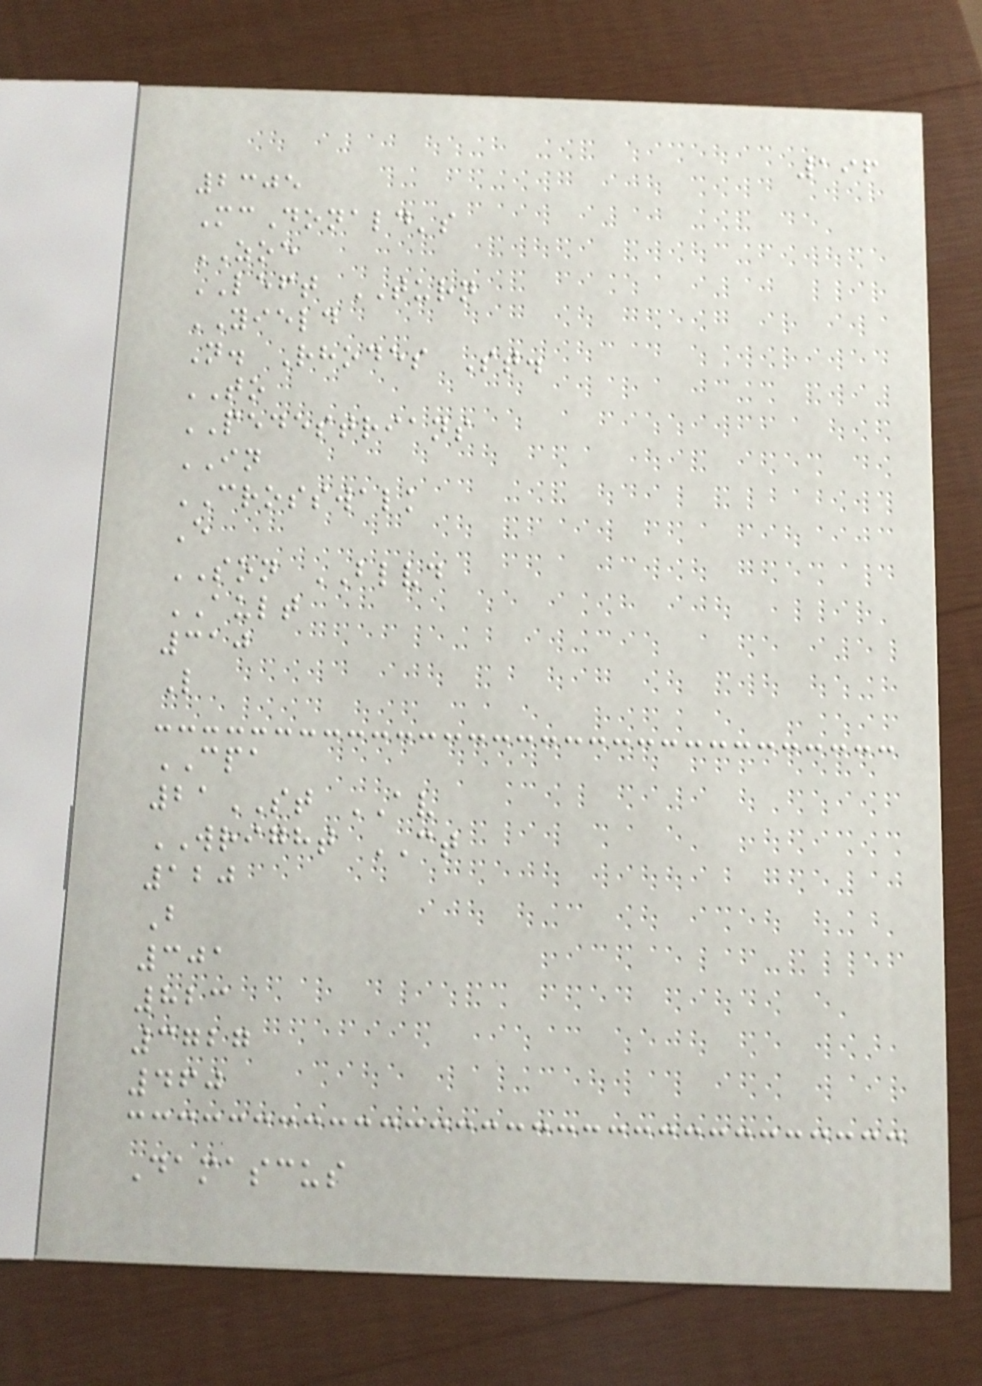196
2305
McDonald's
ZOE
LEFT TURN
YIELD
N. Rhodes St.
TO
PEDESTRIANS
IN
CROSSWALK
E
SON BLVD
AULT
310
L
CPA
21ST AV
WRIGHT CT
120
B
301
823
3727
460
Damascus
